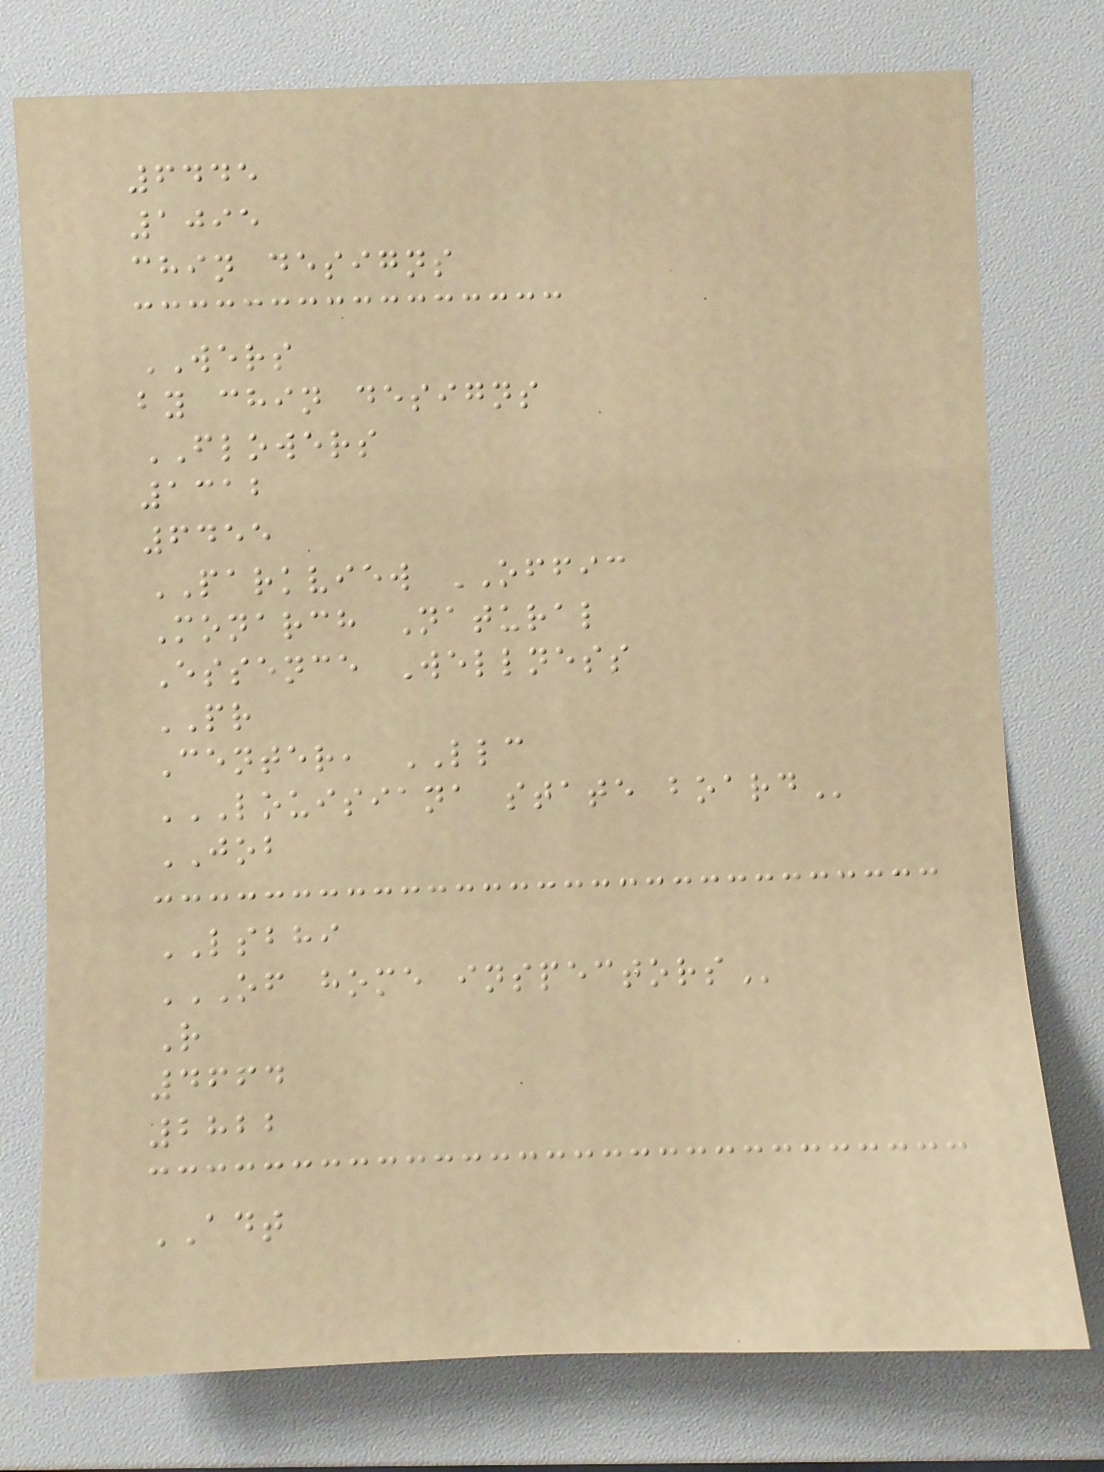6445
1095
chin designs
WERS
by chin designs
FLOWERS
1312
6455
PARKVIEW OFFIC
Monarch Natural
Essence Wellness
PR
Center, LLC
LOUISIANA STATE BOARD
JOB
LSBHI
OF HOME INSPECTORS
R
4664
2822
ADT
